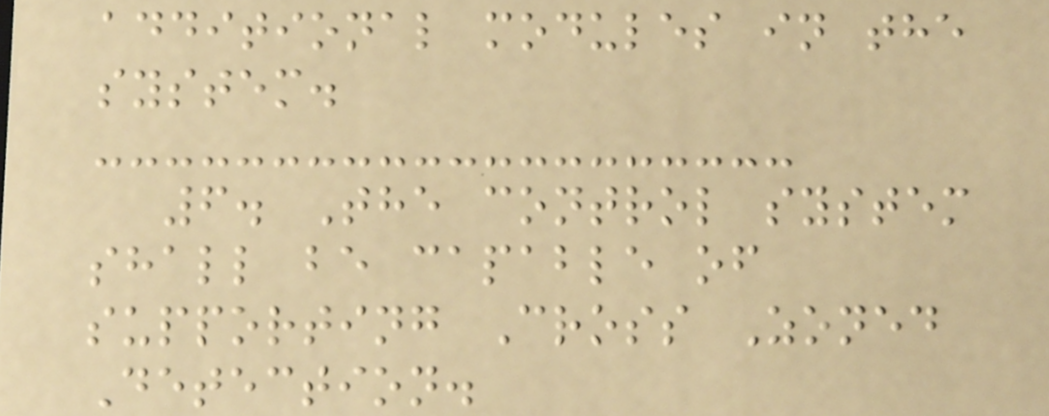additional modules in the
system.
6. The control system
shall be capable of
supporting Cross Zoned
Detection.
